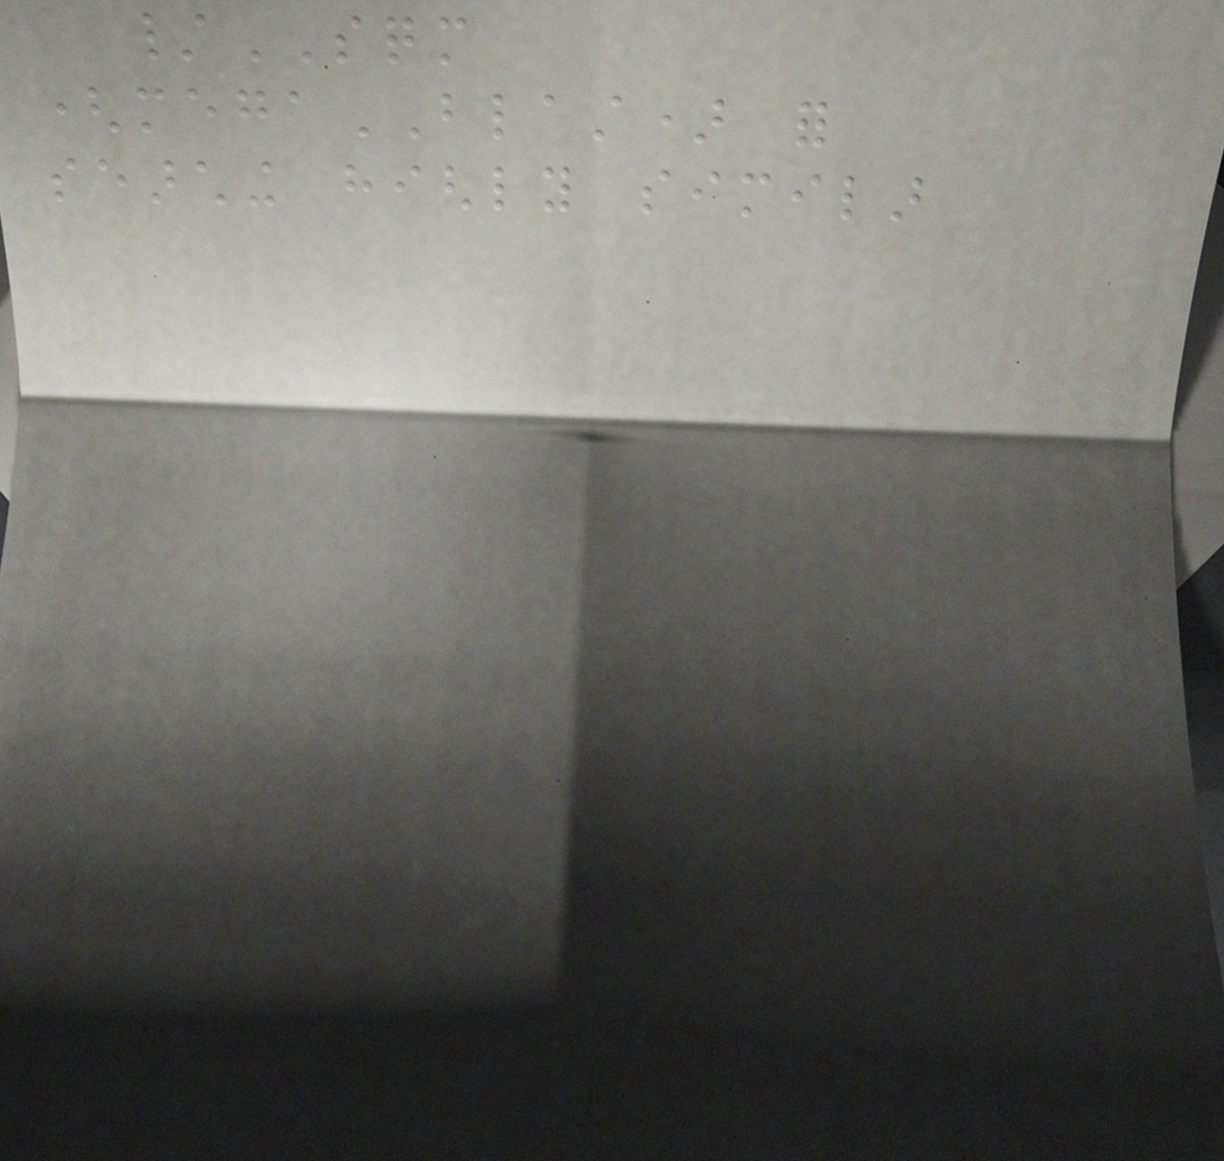/SQM
(megaBLAST) for
searching highly similar
